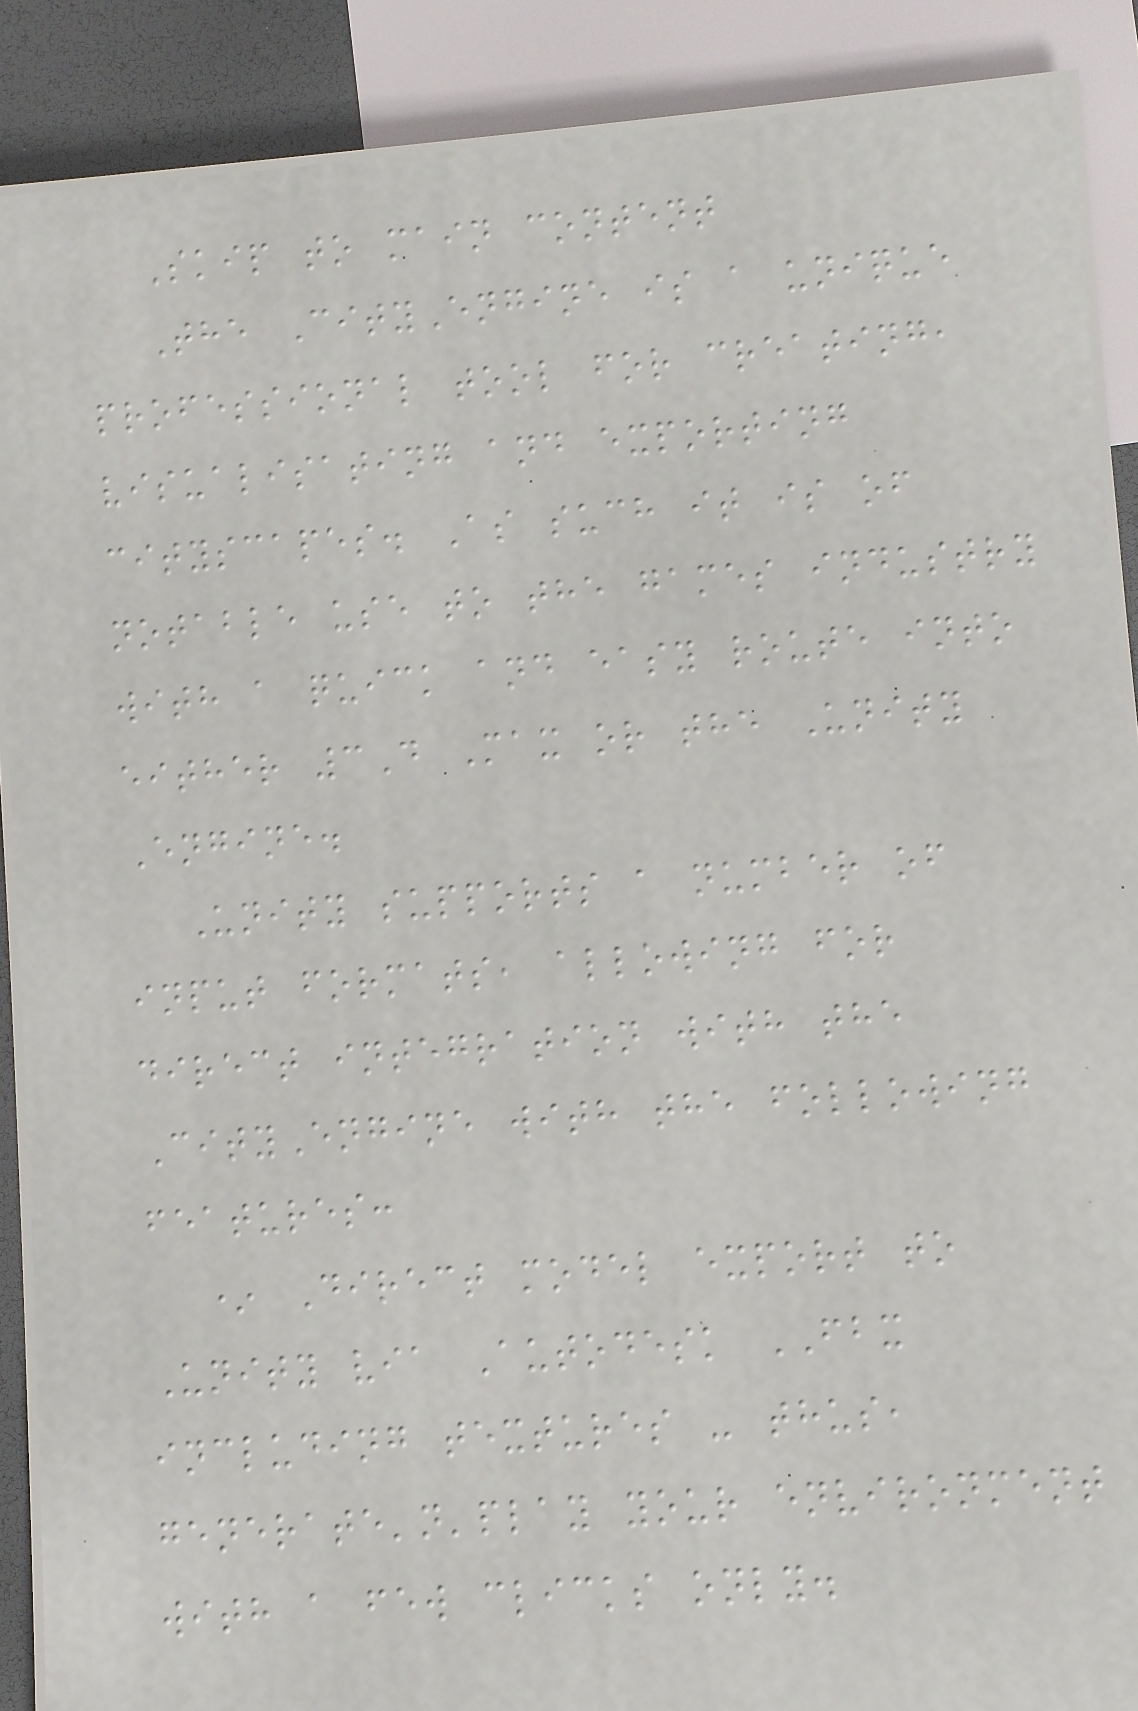Skip to main content
The CityEngine is a unique
professional tool for creating,
visualisating and exporting
cityscapes. As such it is of
notable use to the games industry
with a quick and easy route into
either 3D Max or the Unity
Engine.
Unity supports a number of
input formats, allowing for
direct integration with the
CityEngine with the following
features:
* Direct model export to
Unity via Autodesk FBX
including textures - thus,
generate'n'play your environment
with a few clicks only.
